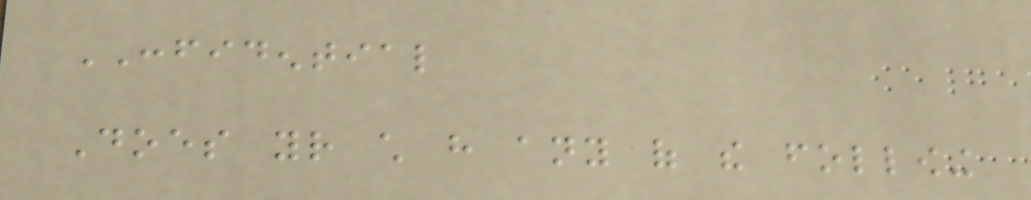CONFIDENTIAL
Does your child have any of the following
